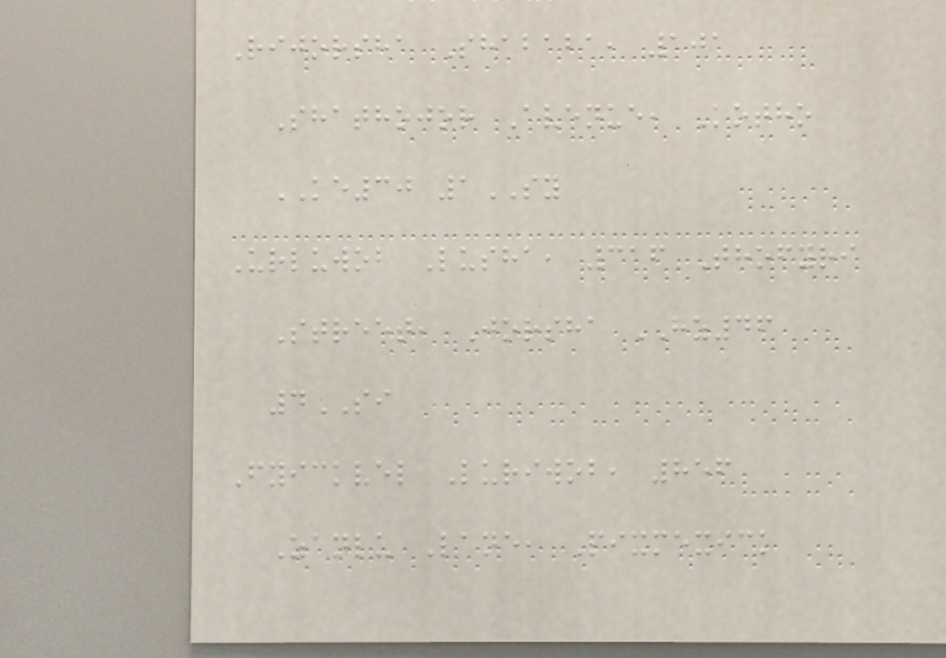Rijorsha Shababa, 101
Shathojor Avenue, Kotho
KE30 1SY
Urluwob Lusha, 316 Thofyri
Street, Jorsha HZ46
4SI
Fyickvel Luriwob, 856
Zanlu Lane, Pixmexick
